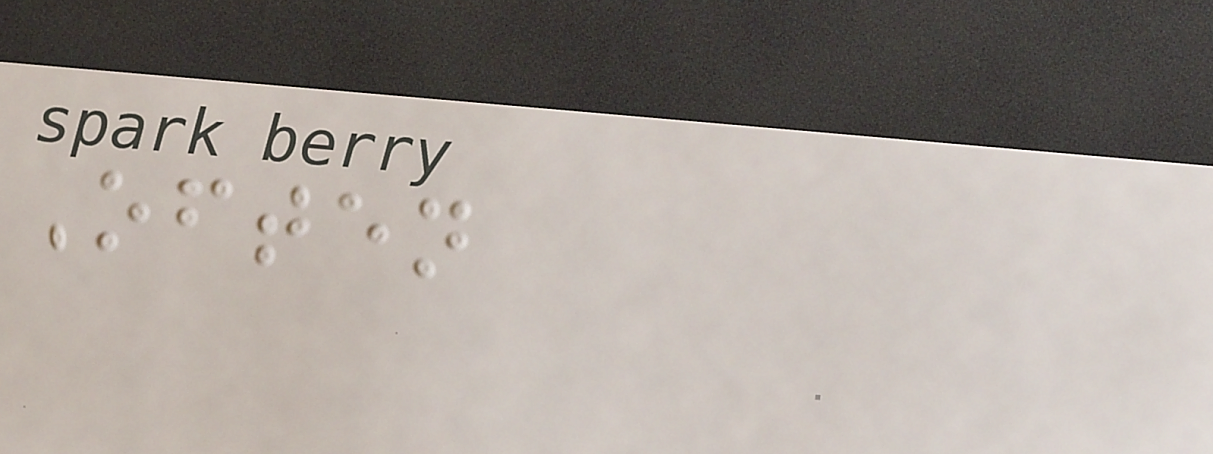Often
